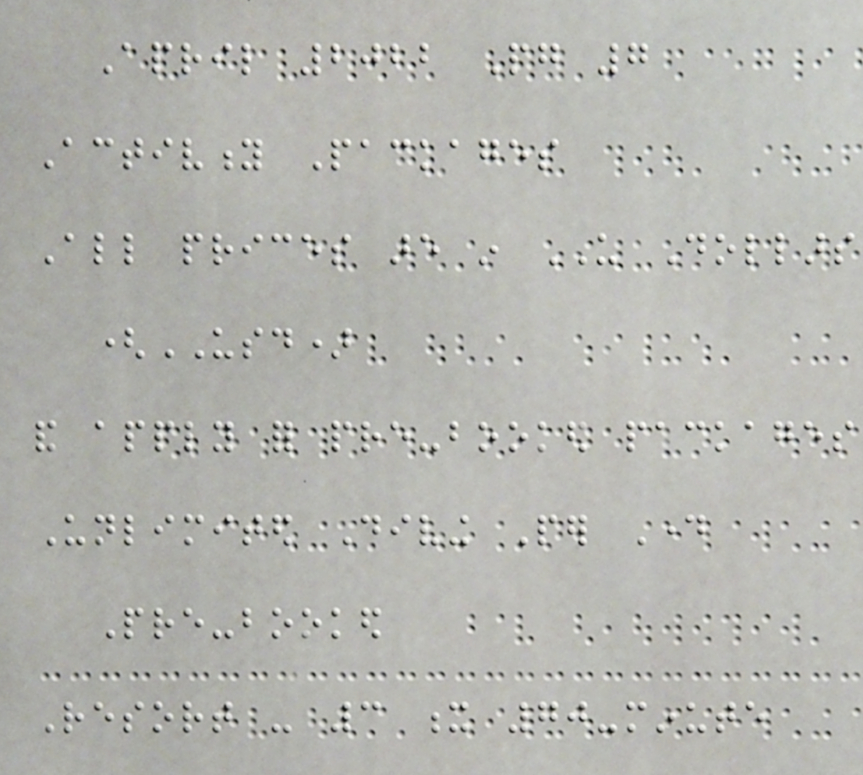April 2022 Pg 7
Activity Packages
All prices are in US Dollars
(USD)
and apply for pre-booked packages
Unlimited Diving Per Day
Pre-booked
Resort - 3 x 70-minute
